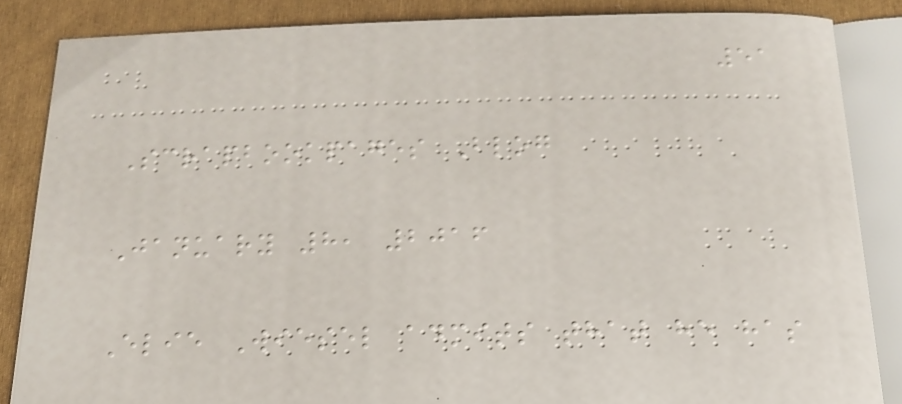51
Scrapbookpages Blog
January 8, 2016
Elie Wiesel admits that he has
